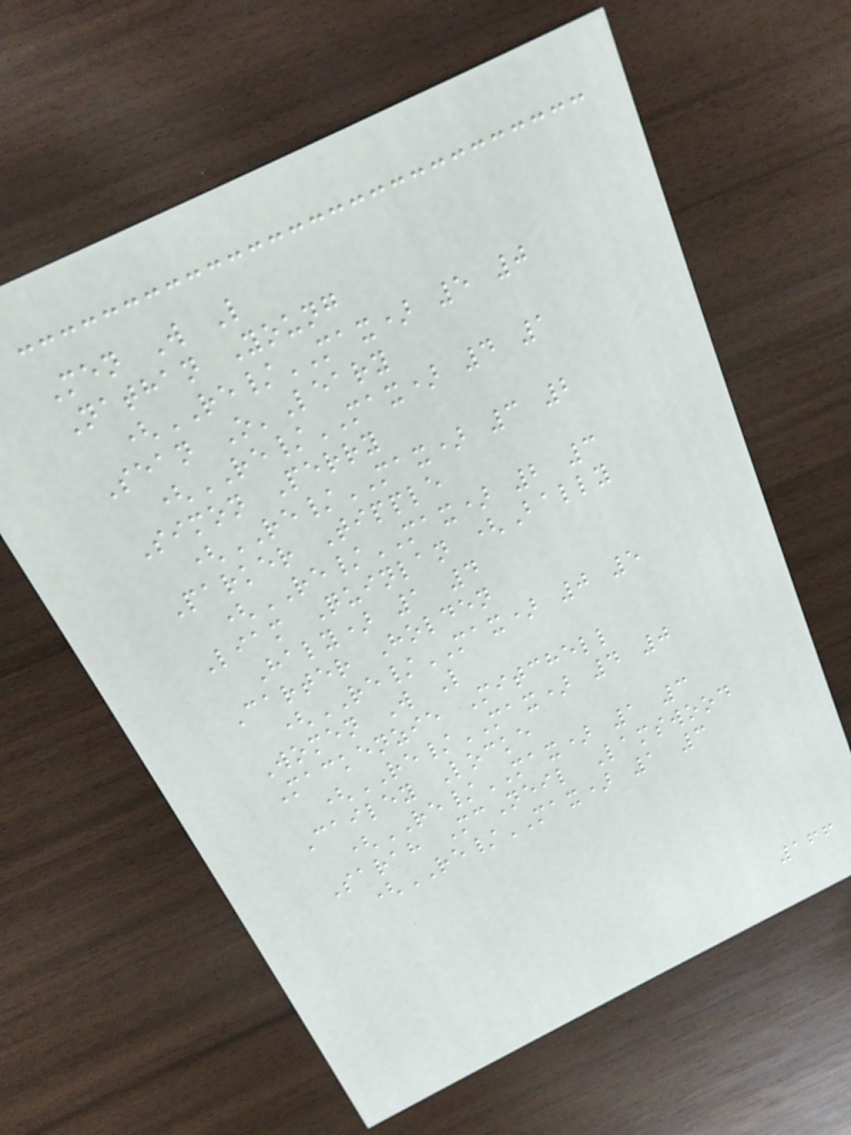Men W L
Nathan Young
(RE/MAX) 5 0
Sean O'Leary
(RE/MAX) 4 1
Simon Perry
(RE/MAX) 3 2
Parker Tipple
(RE/MAX) 2 3
Liam Quinlan (Bally
Haly) 1 4
Carter Holden
(RE/MAX) 0 5
Women W L
Mackenzie Mitchell
(RE/MAX) 4 0
Cailey Locke
(RE/MAX) 1 3
Sarah McNeil Lamswood
(RE/MAX) 1 3
166
